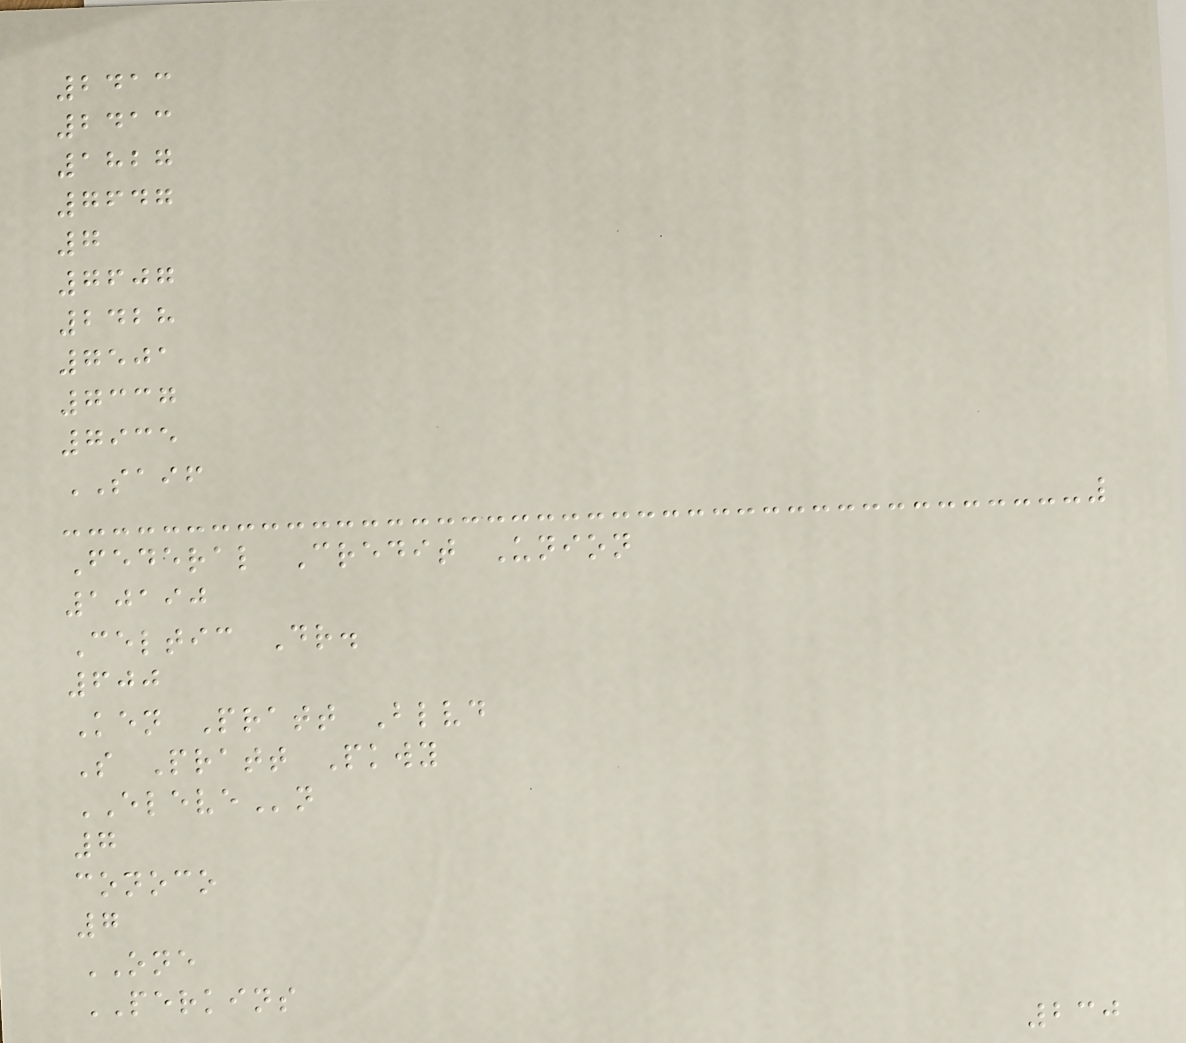2413
2413
1827
7647
7
7607
2428
7501
7337
7935
SAIF
Federal Credit Union
10190
Celtic Dr.
600
Ken Pratt Blvd
S Pratt Pkwy
ELEVEn
7
conoco
7
ONE
PERKINS
230
